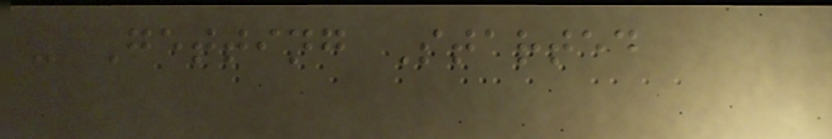- Getting Started
